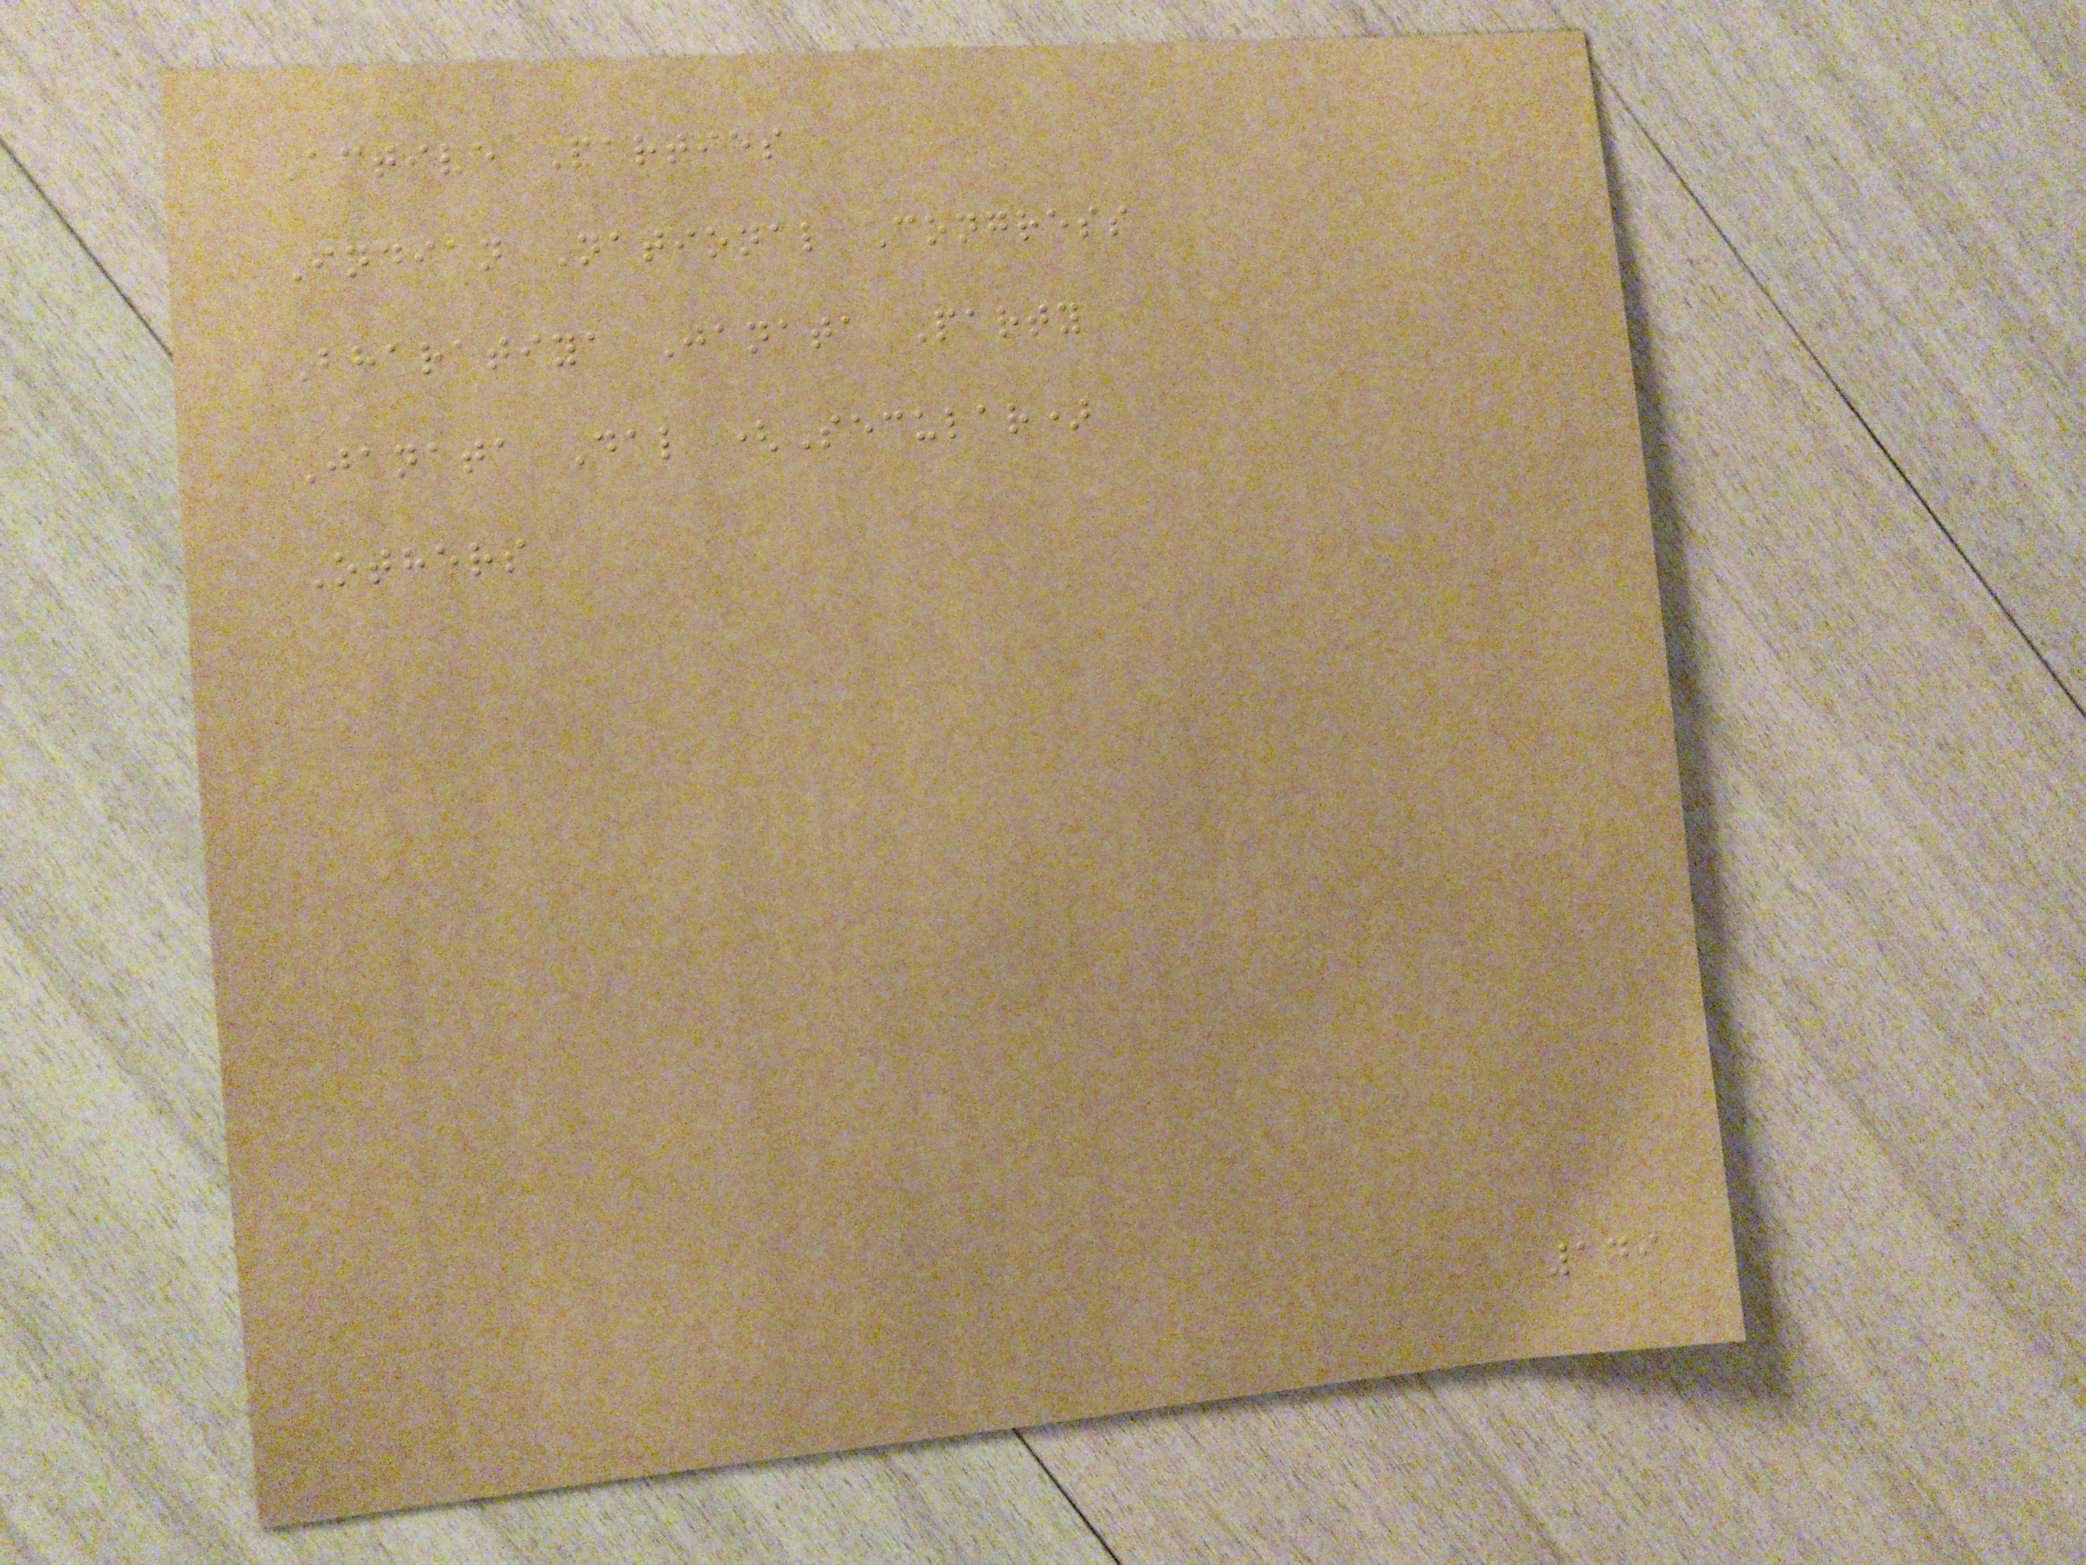Active Parties
Indian National Congress
Bharatiya Janata Party
Janata Dal (Secular)
Others
149
